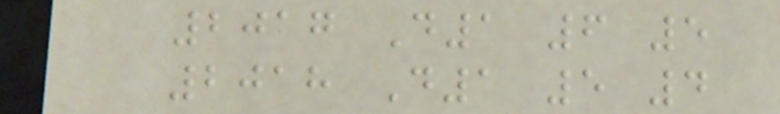2017 D1 6 5
2018 D1 5 4
